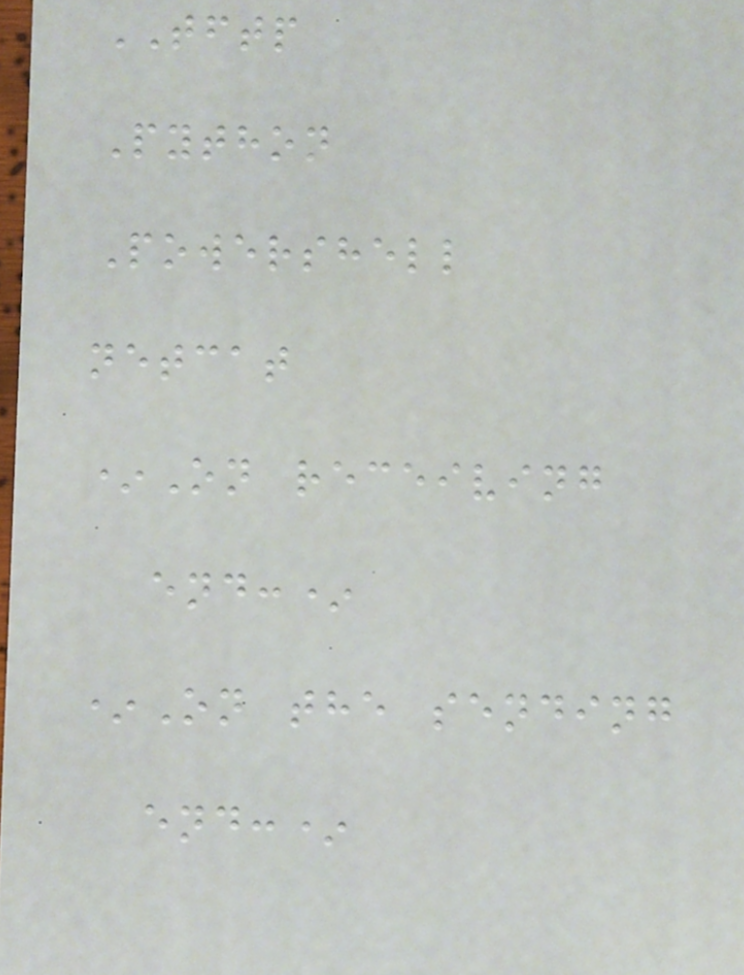TFTP
Python
Powershell
netcat
*On receiving
end:*
*On the sending
end:*
